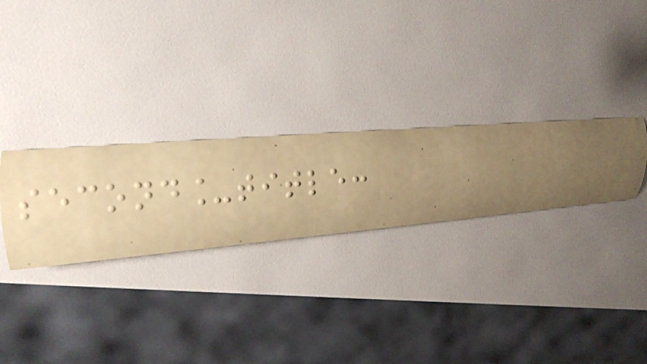second_title:
